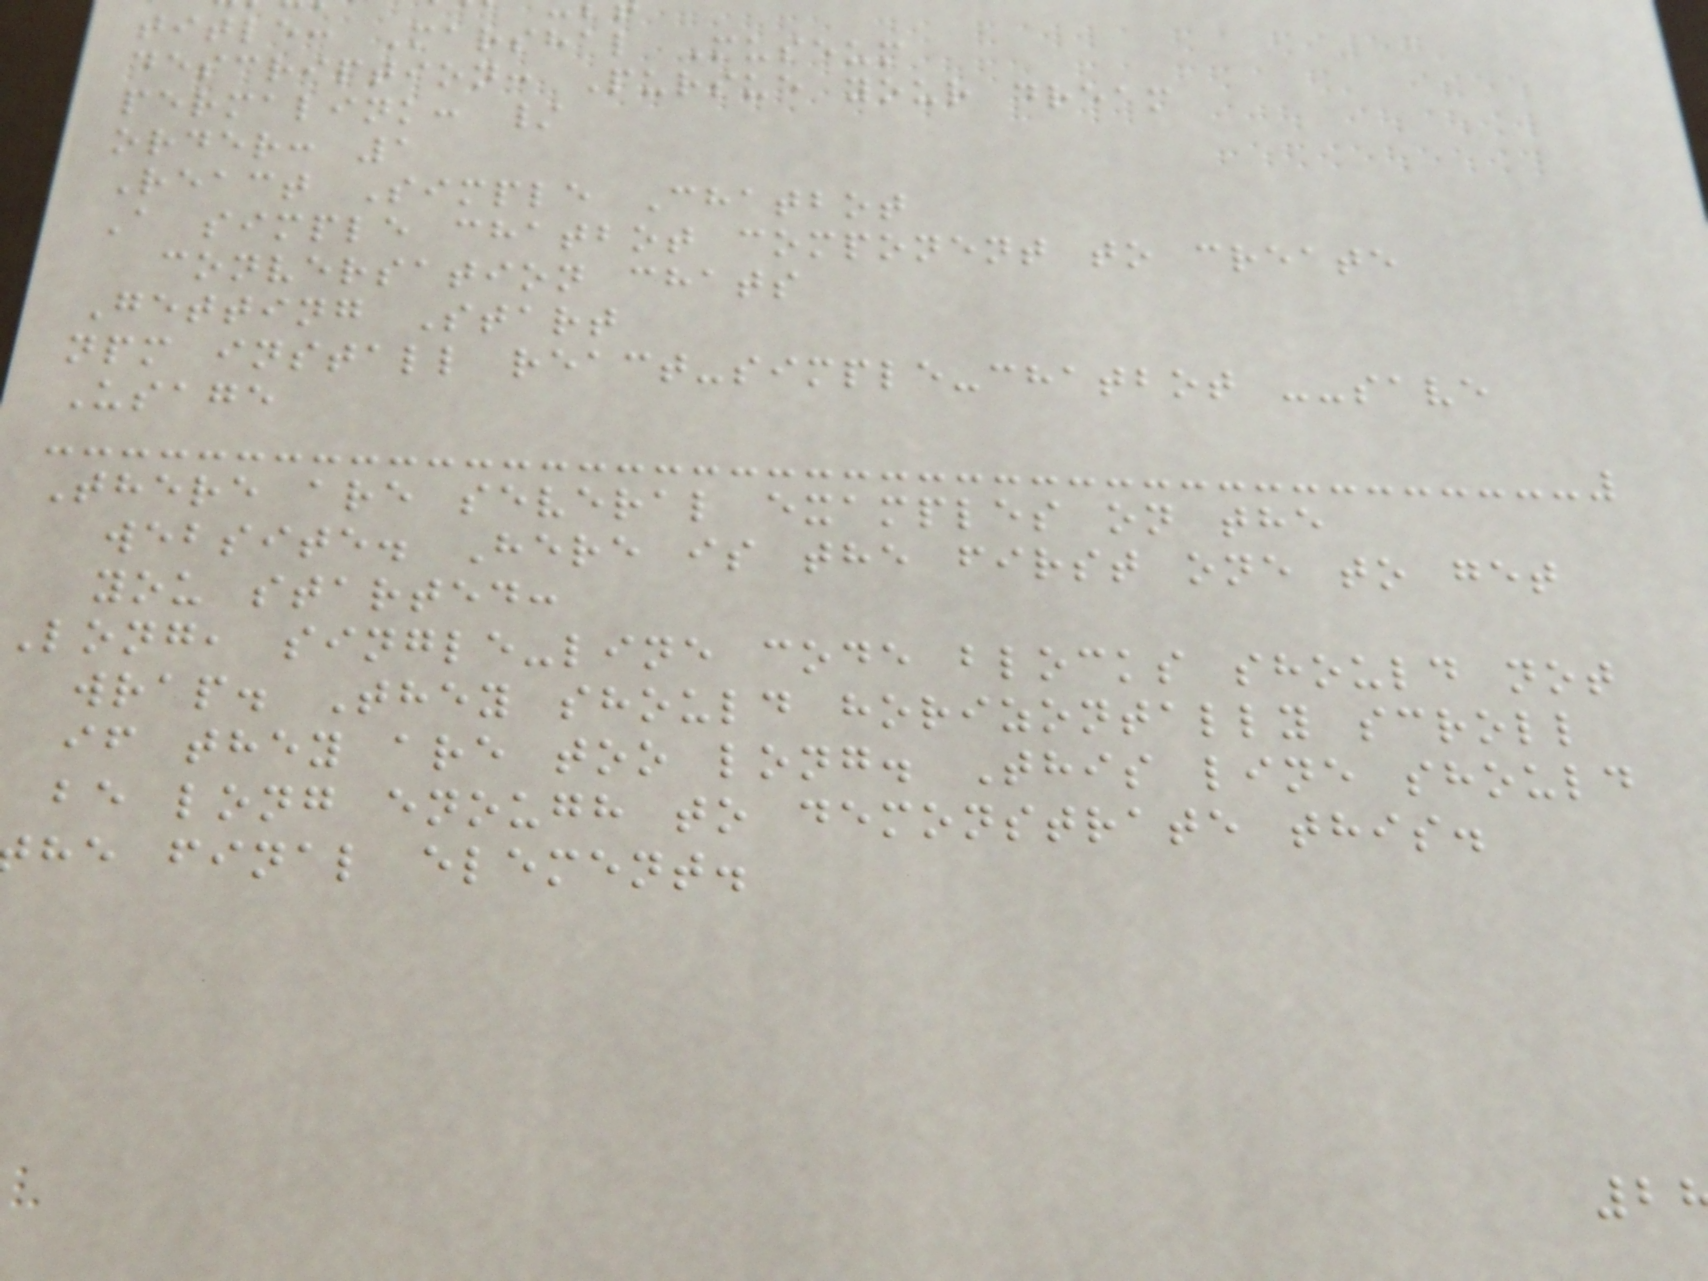title: Marshal Museum
description: Pursue your dream
permalink: /
order: 1
React Simple Chatbot
A simple chatbot component to create
conversation chats
Getting Start
npm install react-simple-chatbot --save
Usage
There are several examples on the
website. Here is the first one to get
you started:
Long, single-line code blocks should not
wrap. They should horizontally scroll
if they are too long. This line should
be long enough to demonstrate this.
he final element.
